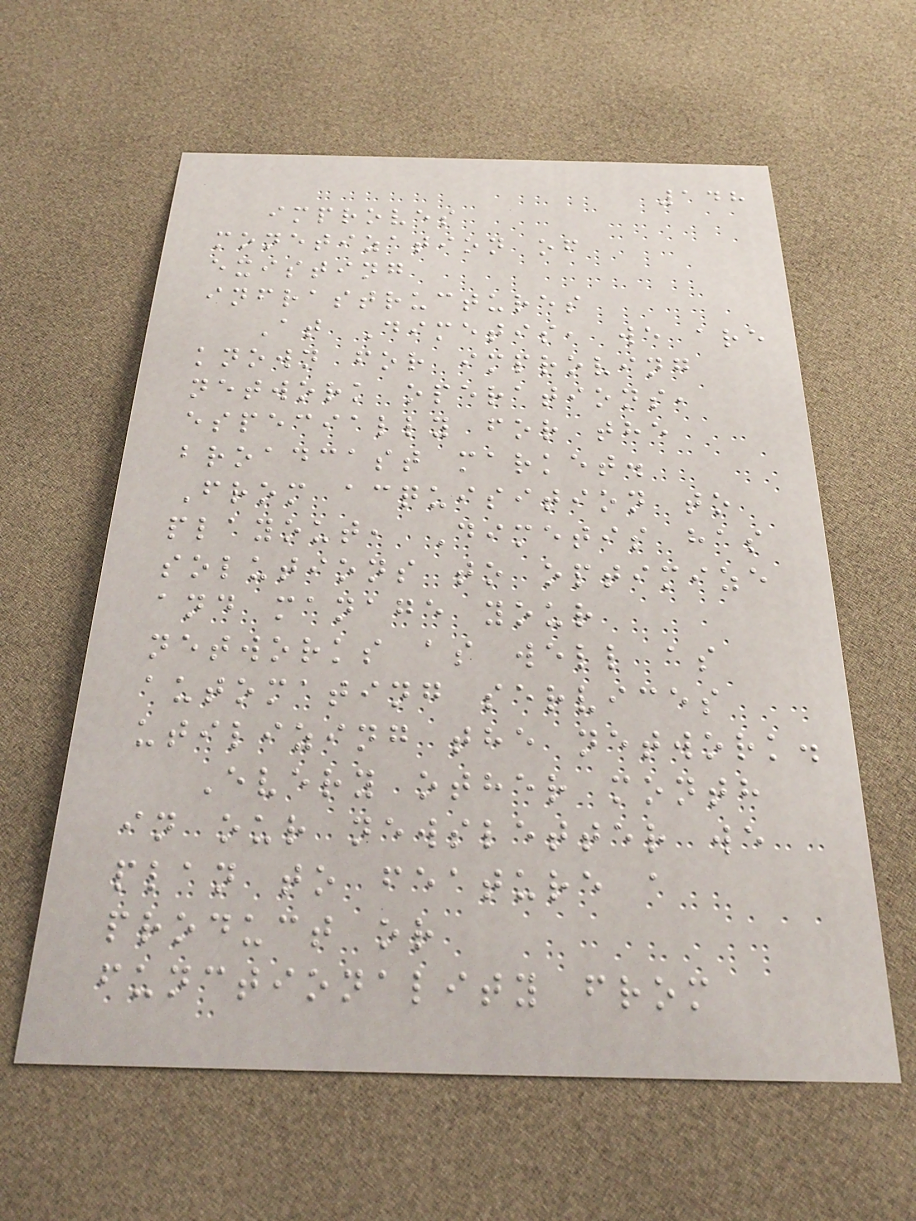148
improves
monetization of
existing
infrastructures
At Dimetis, we are
known for improving
network operations,
especially for the
broadcast market.
From acquisition to
playout, Dimetis has
solutions to optimize
and manage your
networks as well as
automating services
utilizing the network.
Every other month
in our newsletter we
plan to feature a
product or
functionality from
